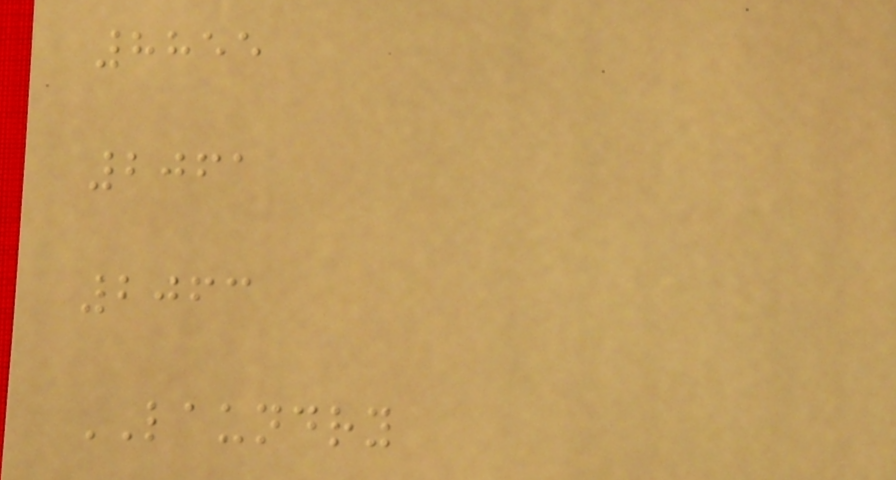8855
2061
2063
LAUNDRY
